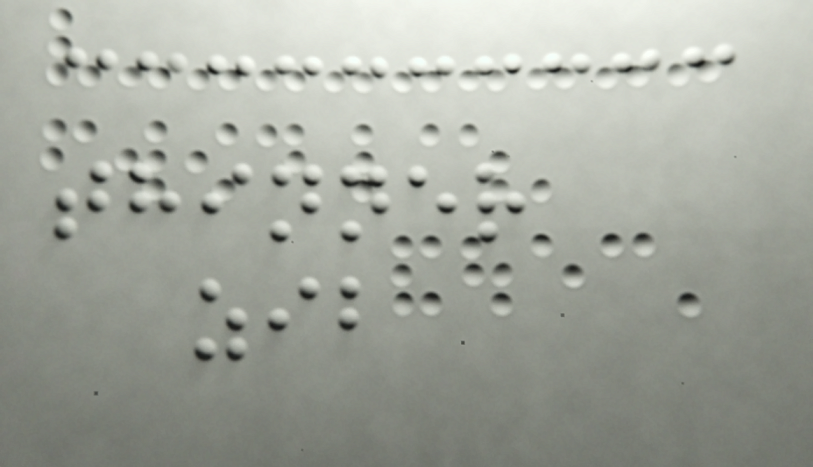thinner
zib
